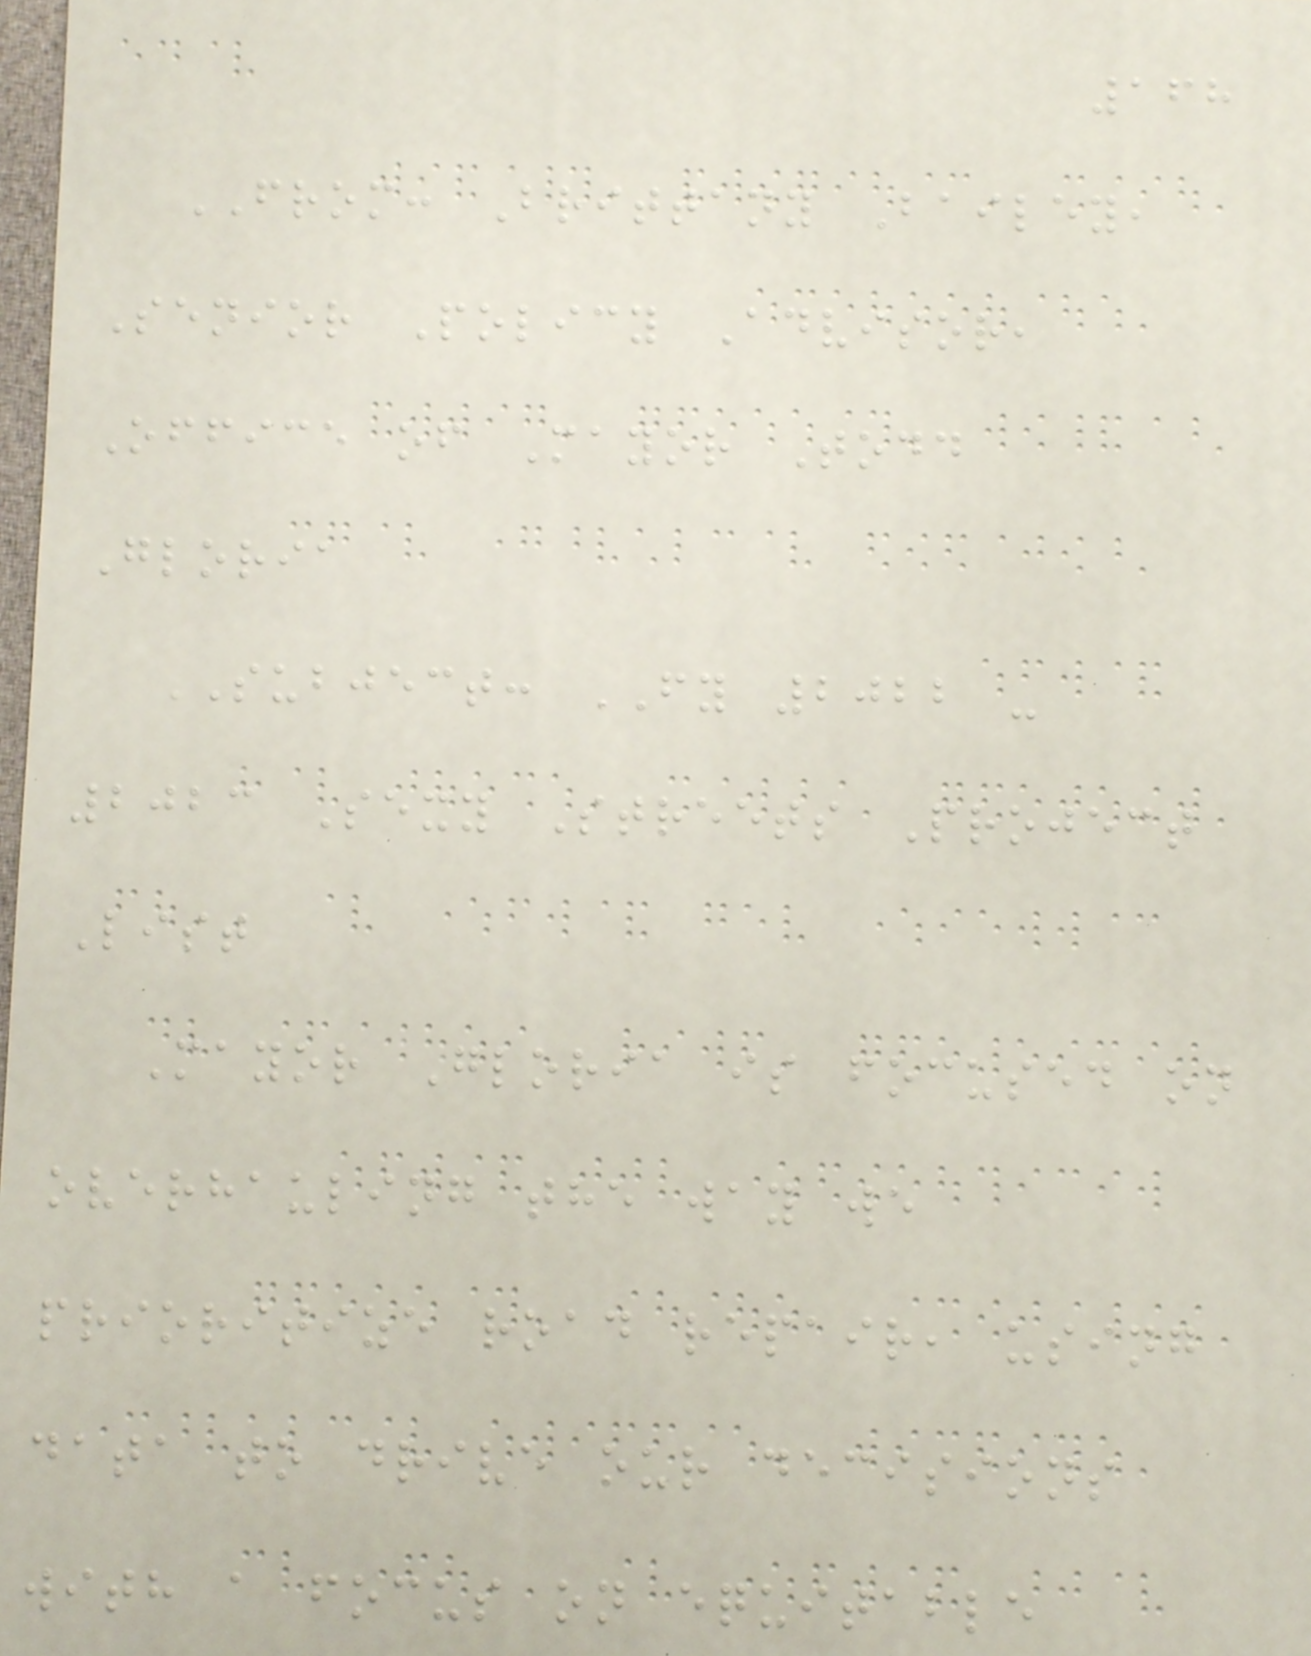168
FROM: Brittany Bailey,
Senior Policy Advisor,
Office of Mayor Todd
Gloria
SUBJECT: FY 2022 -
2023 Sexy Streets Project
List
Mayor Gloria is focused on
overhauling the way we
prioritize road repair, using
data to drive our decisions
with a focus on equitable
